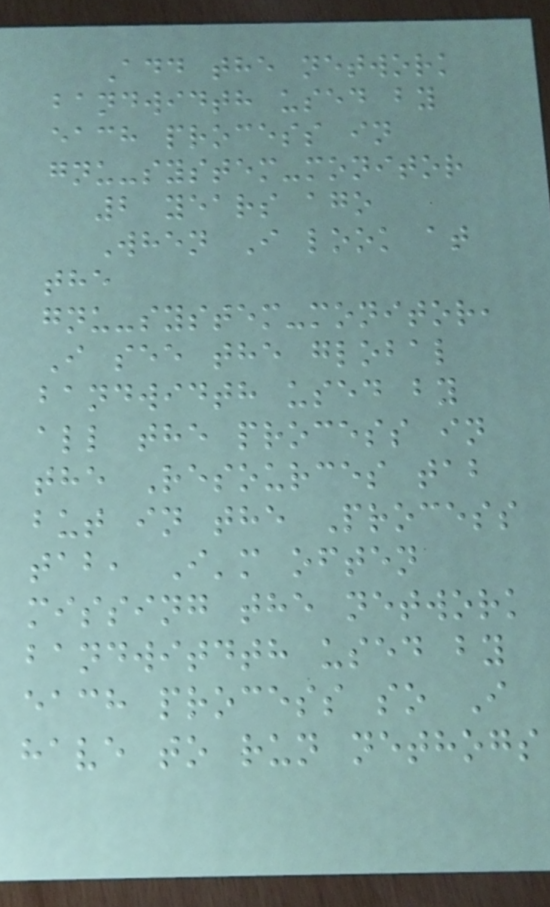Add the network
bandwidth used by
each process in
gnu-system-monitor
2 years ago
When I look at
the
gnu-system-monitor,
I see the global
bandwidth used by
all the process in
the Resources tab
but in the Process
tab, I'm often
missing the network
bandwitdth used by
each process so I
have to run nethogs
